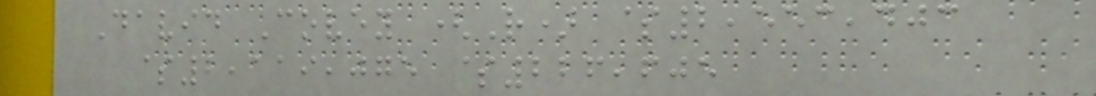David Covey (R) $2,553,403
$2,119,075 $226,605
